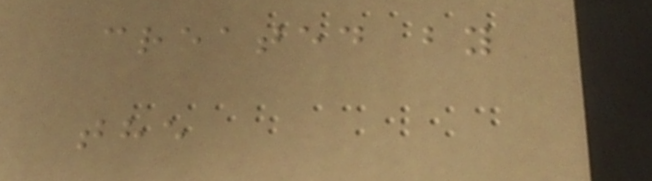created by
the
